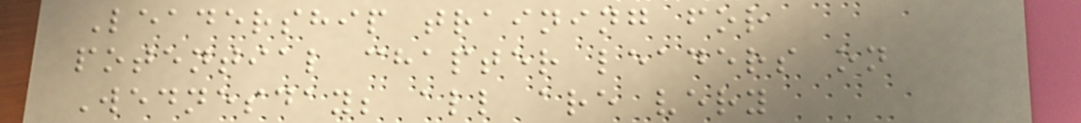Leadership training for
potential chapter leaders on
Wednesday; all are very
